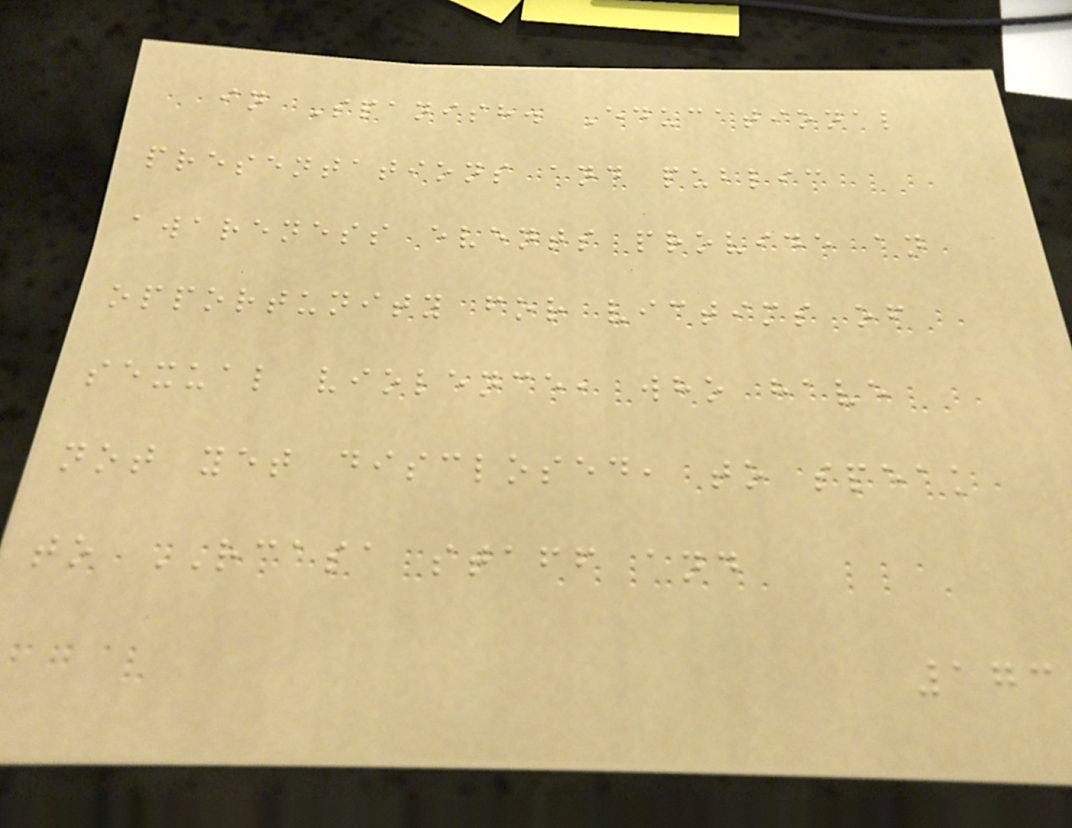in Spanish. Educational
presentations and public
awareness events provide an
opportunity for victims of
sexual violence, who have
not yet disclosed, to speak
to RCASA staff and
173
